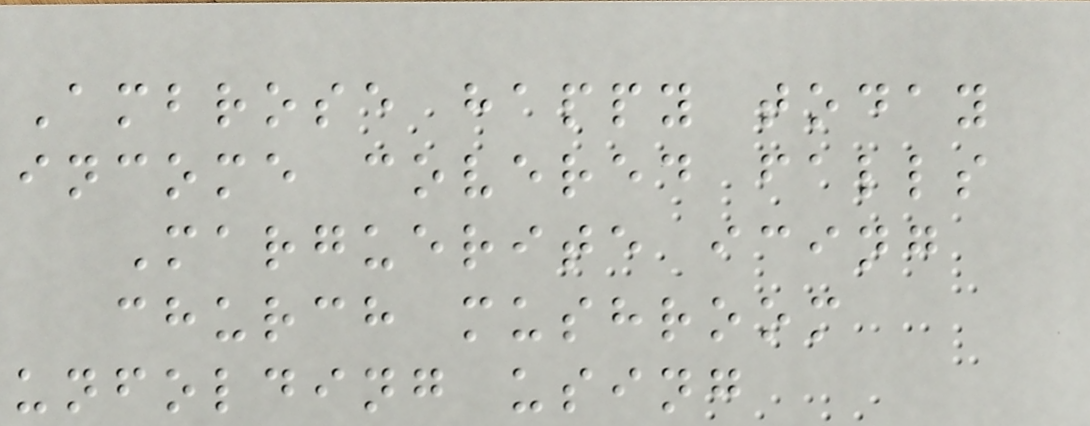Ambrose happy today
income covered falls
Marguerite icing
church mushroom
unfolding using
